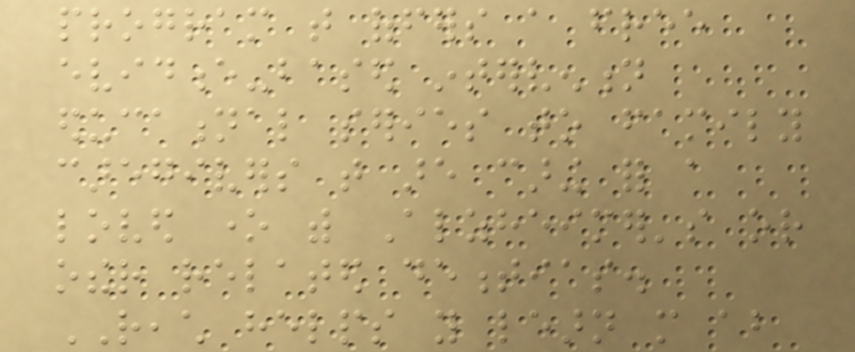program that offers a free
evidence-based intervention
educational series to family
caregivers that are caring for a
loved one with Alzheimer's or
other related dementias.
REACH helps you learn more about
